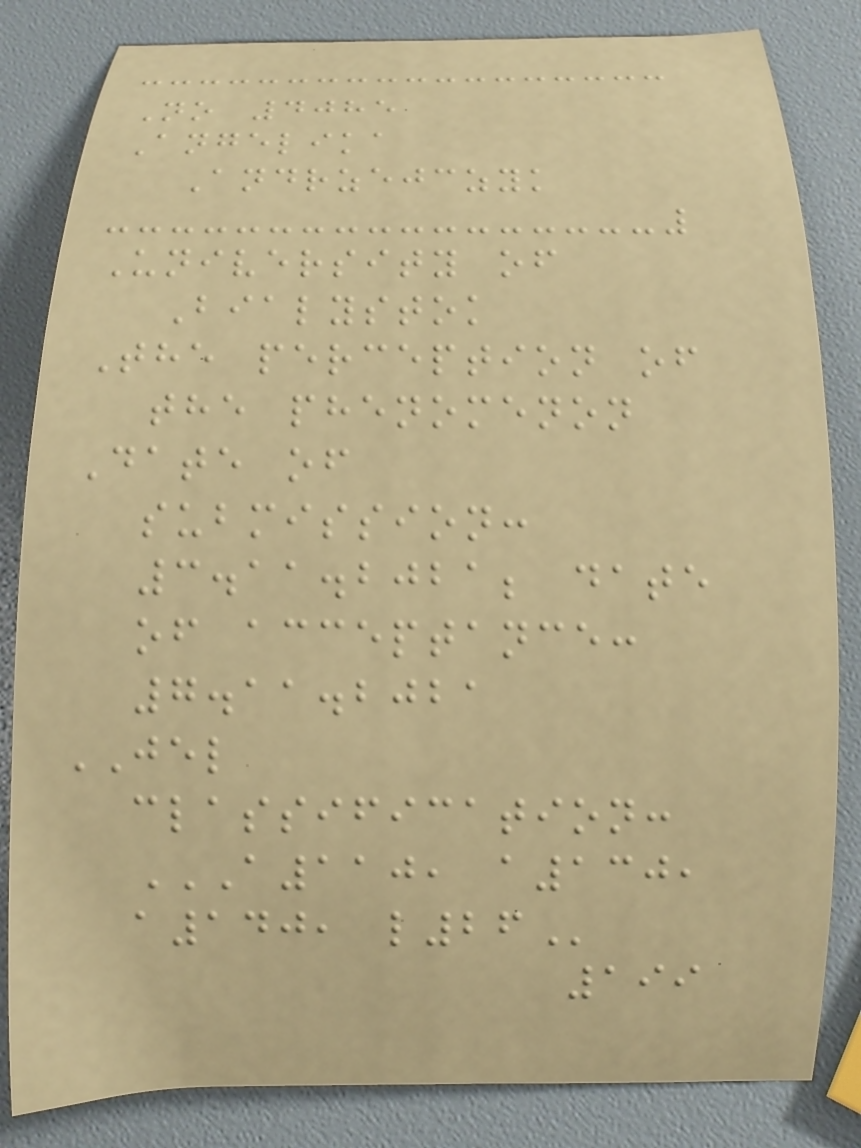No 4085
Angelika
Andrzejczyk
University of
Bialystok
The perception of
the phenomenon
Date of
submission:
3.11.2021; date
of acceptance:
7.11.2021
JEL
classification:
A110, A130,
A140, L26
199
